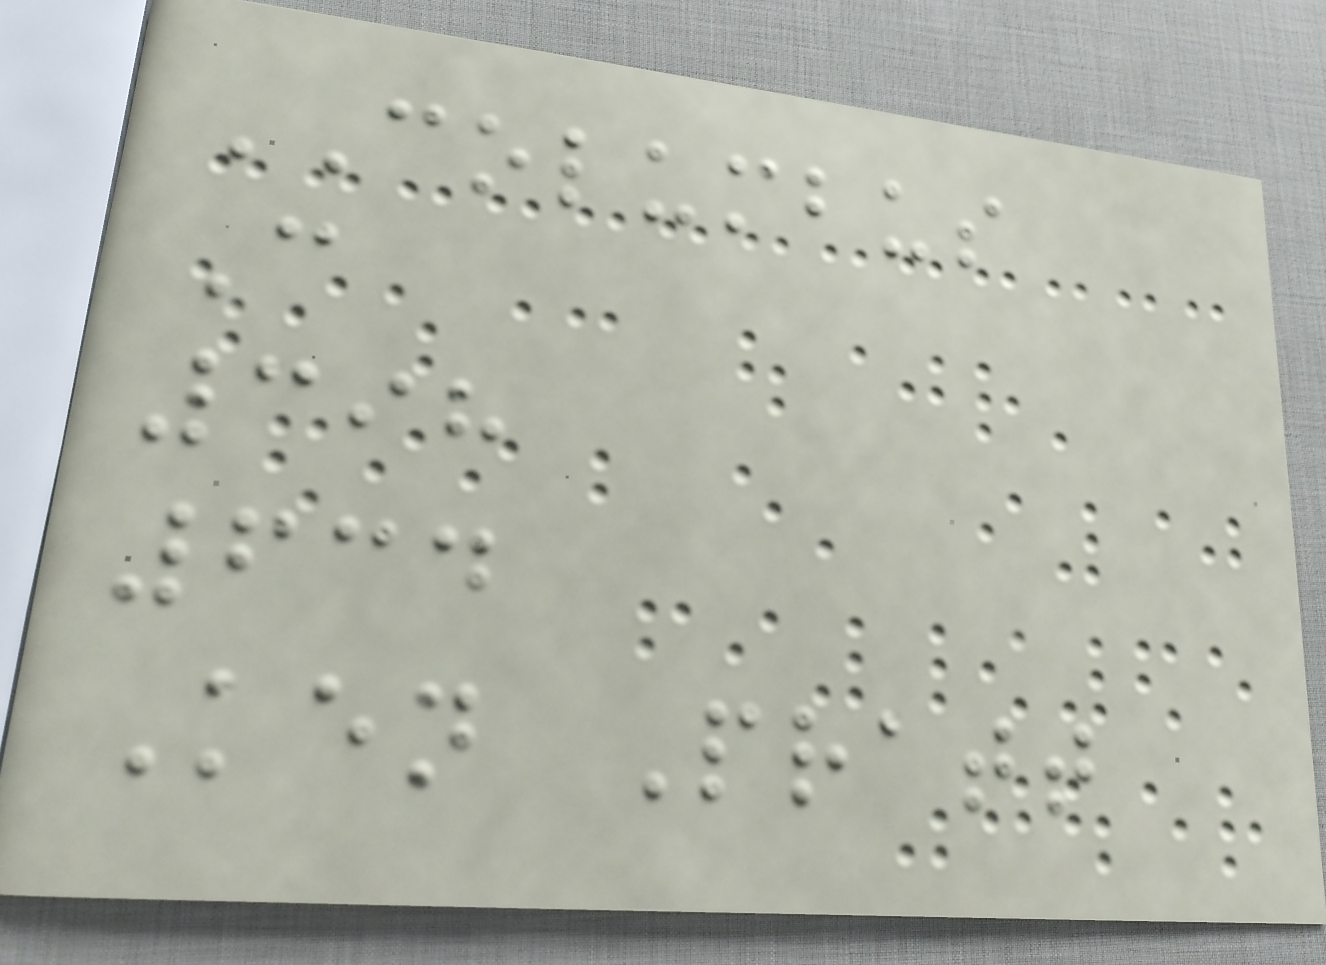COLUMBUS
C
398
634
Ken Pratt
